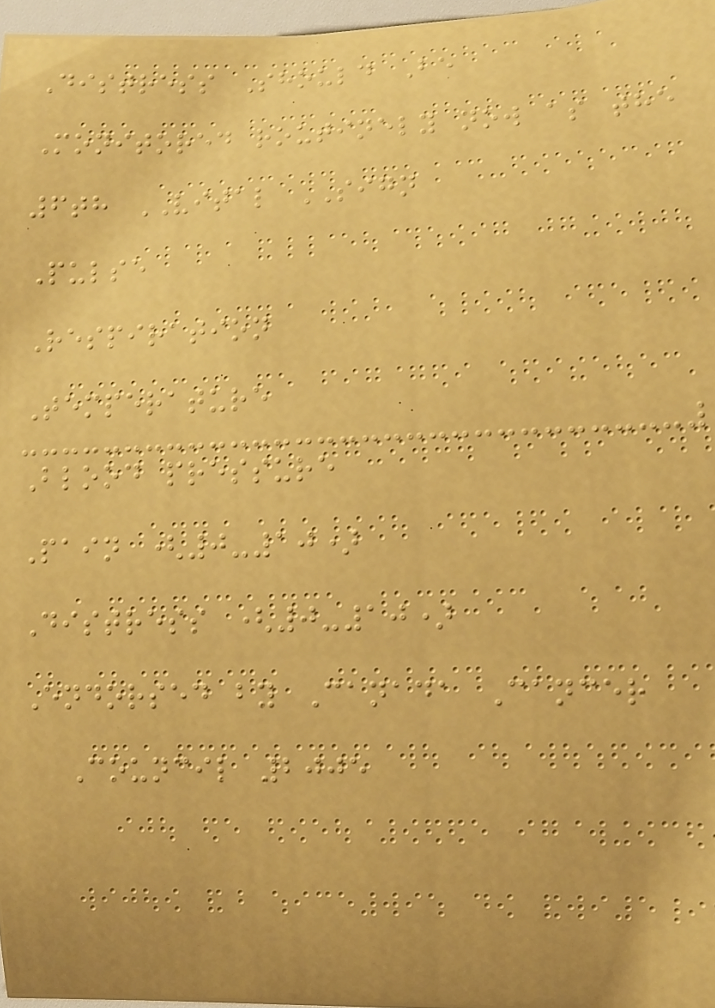Distress Should Be
Monitored routinely now as the
6th VITAL SIGN
Pulse
Respiration
Temperature
Blood pressure
Pain (0-10)
Distress (0-10)
Endorsed by Canada Cancer
Council 2005
